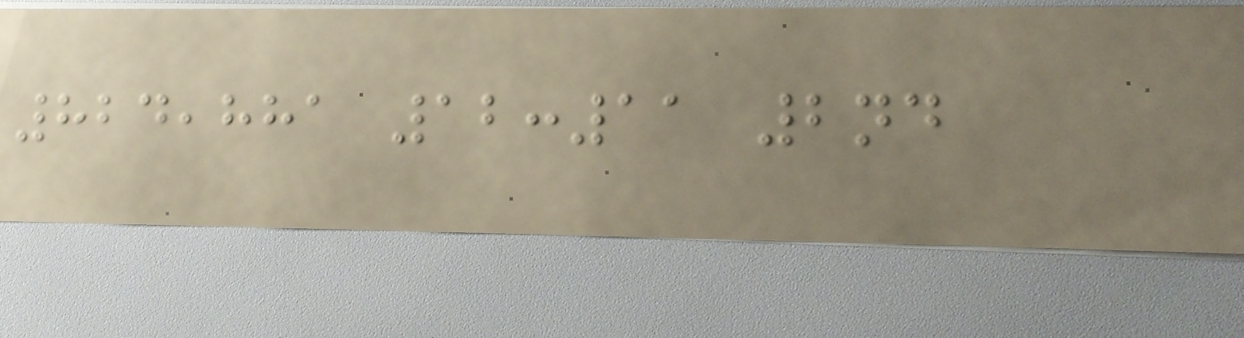824,881 12:11 2nd
